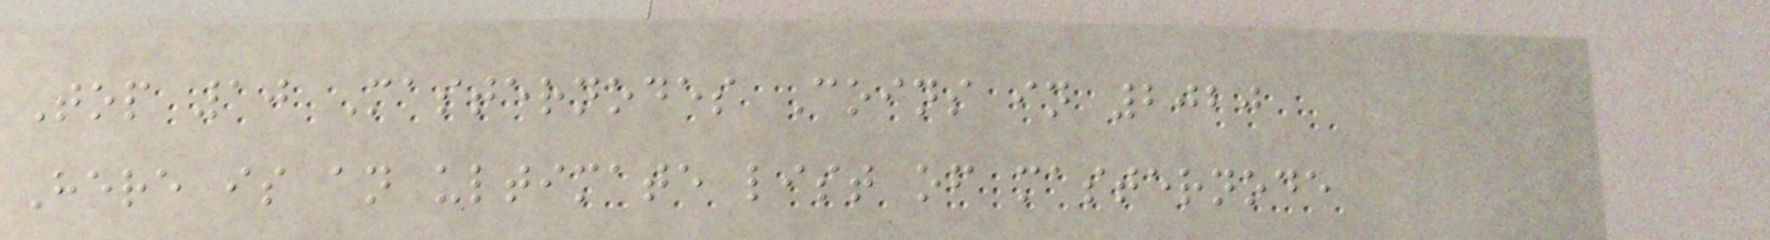Top 10 Masternodes Coins in 2020
Here is an ultimate list of masternode
